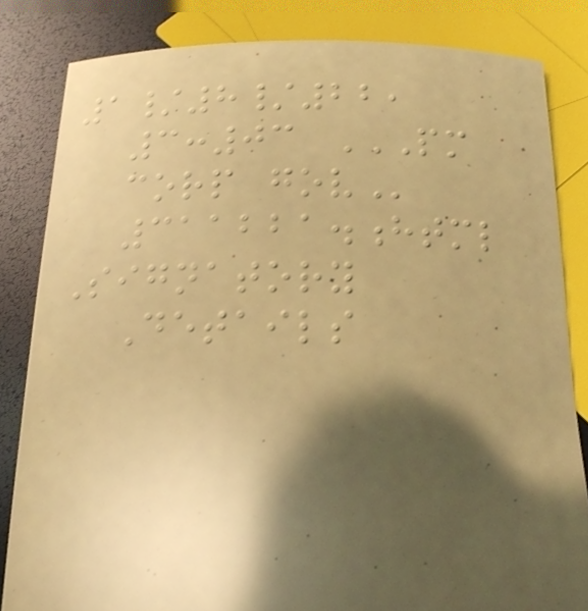1/8/22,
3:03 PM
CORP GOV
311221.html
Signatory
Details
